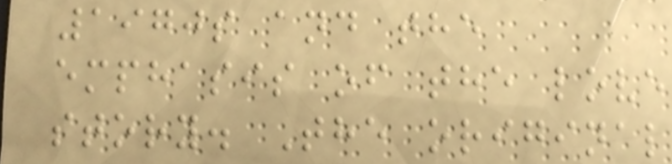1970s and the
emphasis of the love
story. The original
